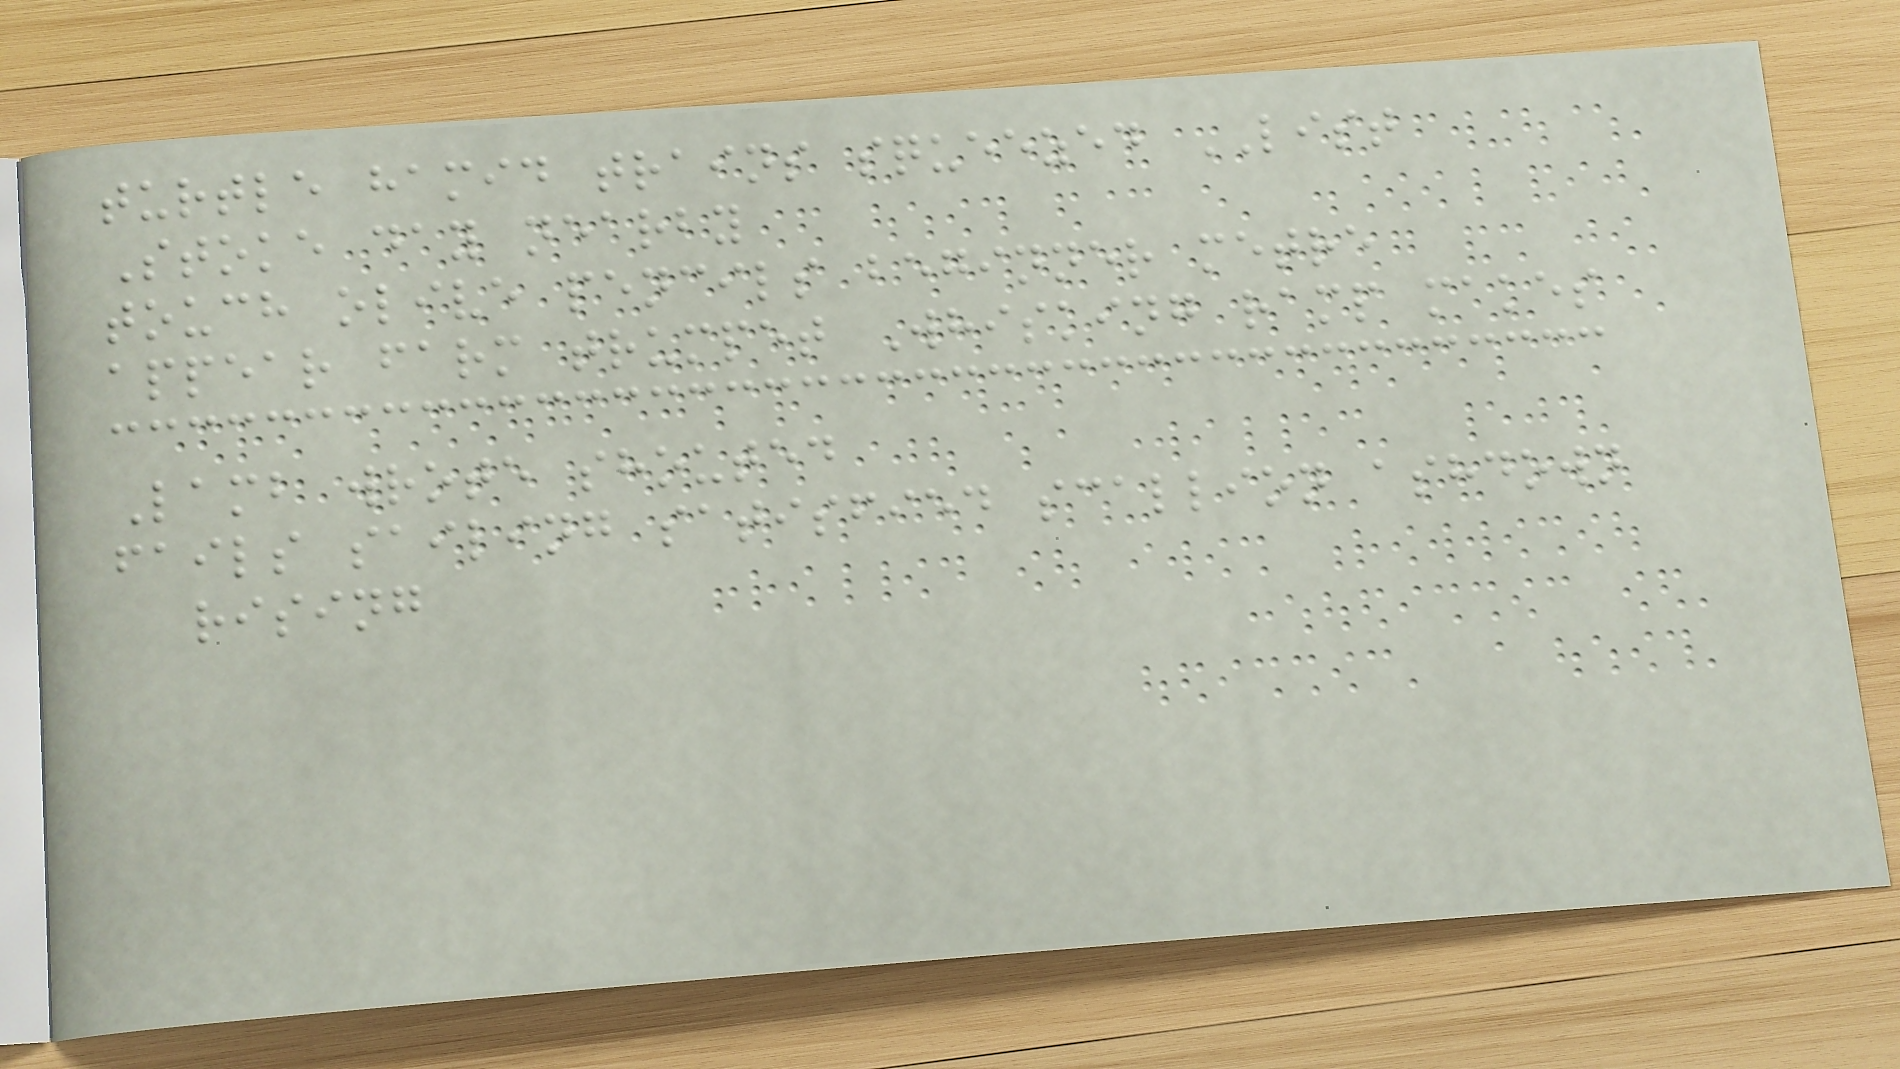turtle hamid trains squeezed LIST
Stoke day nearby
touch olive pencils beginner metre
appear farm trumpet Whisking ramp makes
Lamb wrote shouted
fails sailing satisfied scallion ashdown
rising
